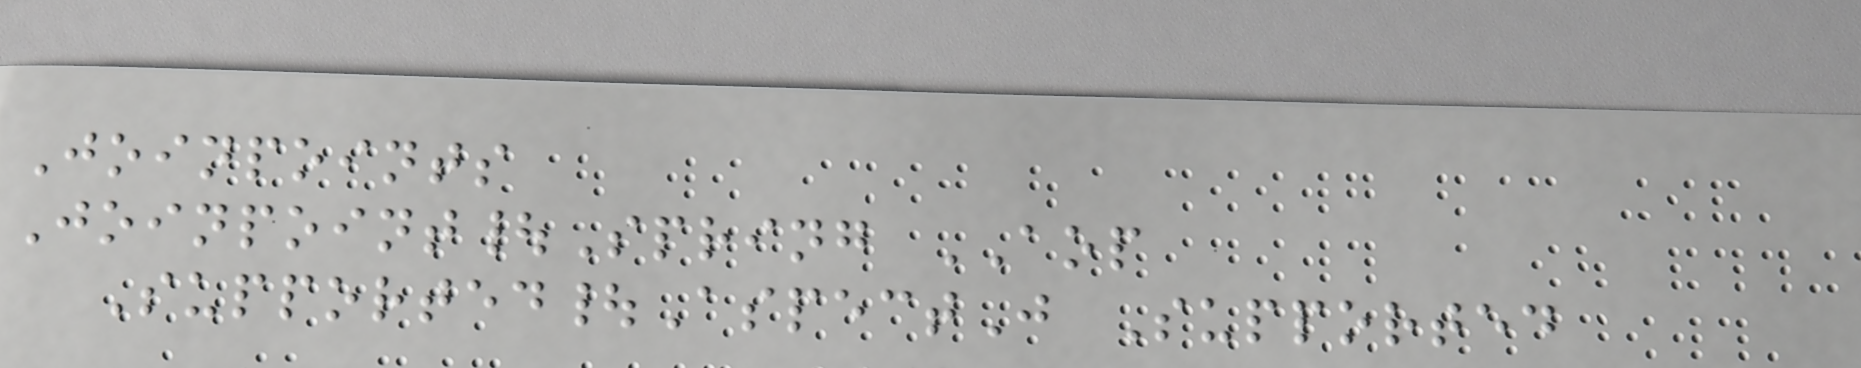Joinpoints
Joinpoint|Spring AOP
Supported|AspectJ Supported
